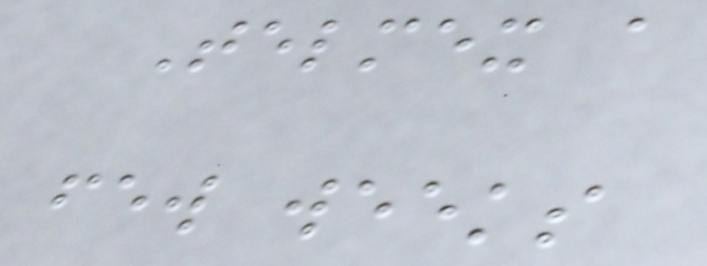Telmex a
few weeks
